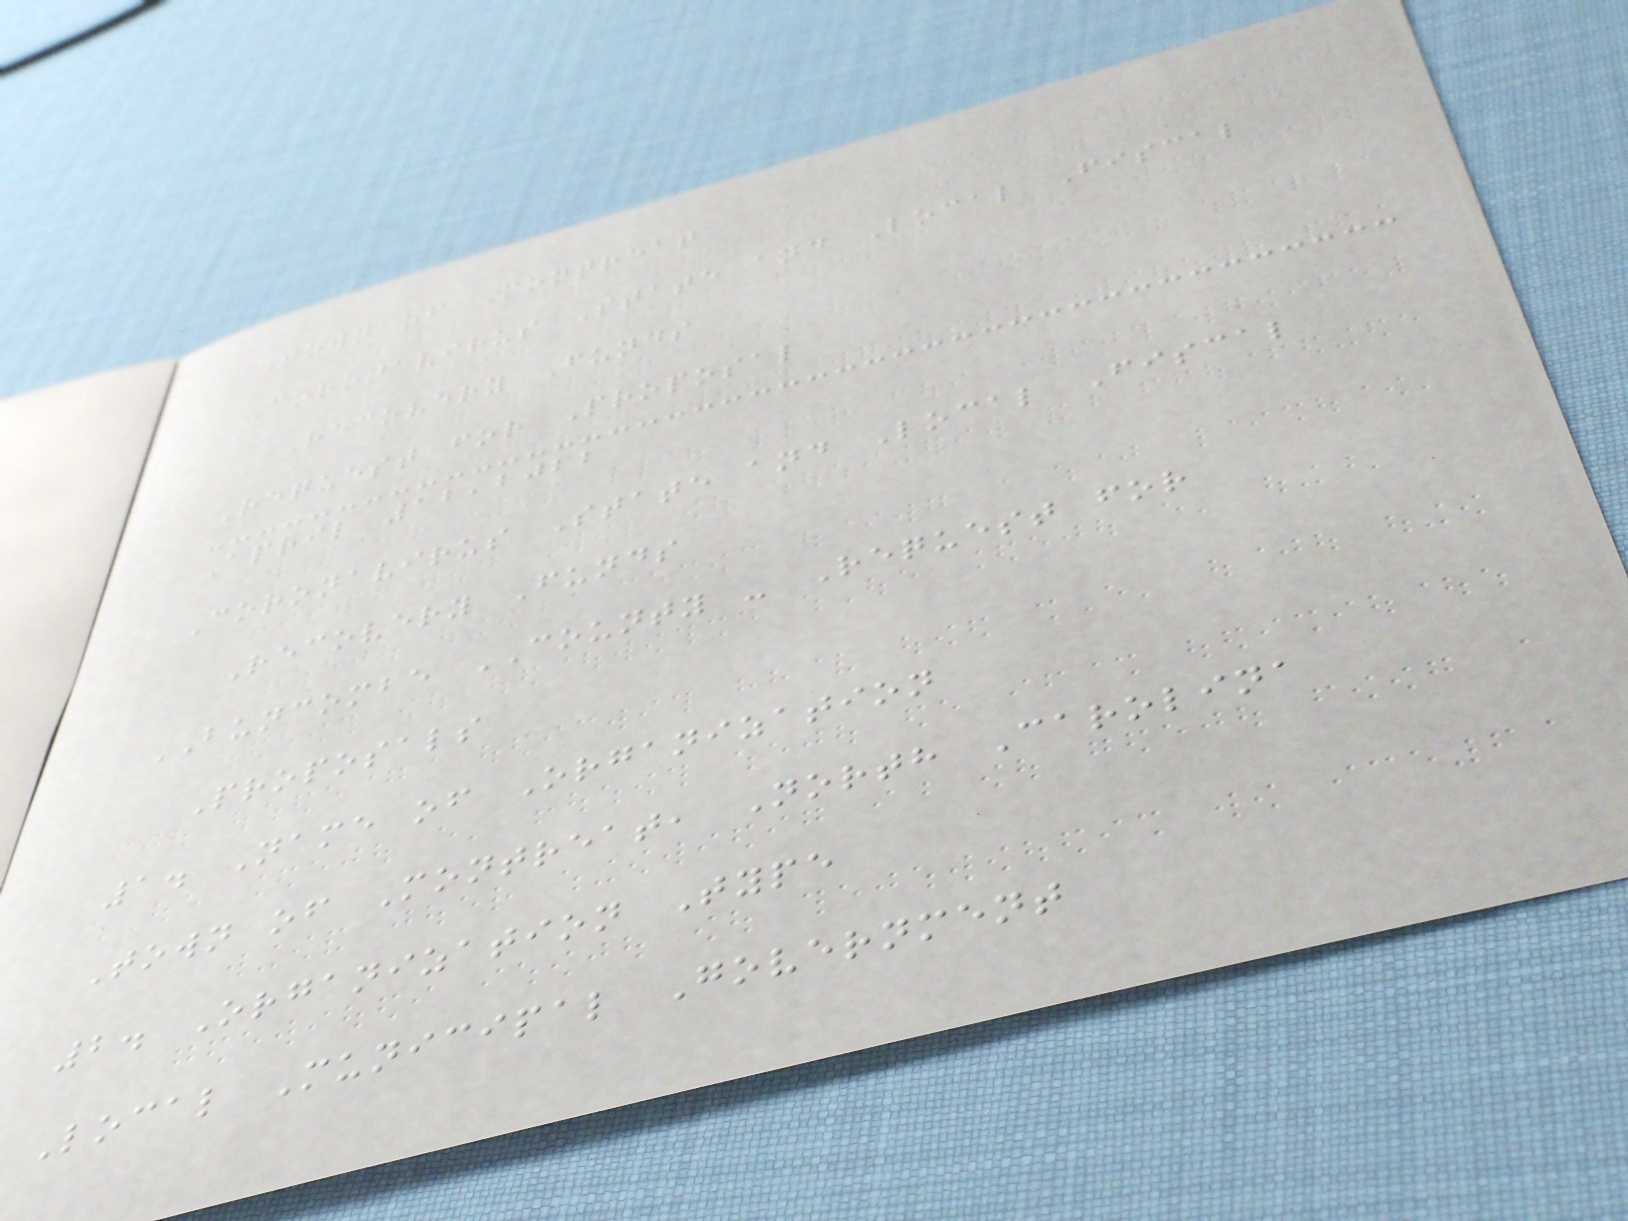Town of Montreat
Coronavirus State and Local Fiscal
Recovery Funds
Request for Proposal
April 12,2022
Coronavirus State and Local Fiscal
Recovery Funds
BUNCOMBE COUNTY - Request for
Proposals
1. Name of Organization
Town of Montreat, North Carolina
2. Organization Type
Local Municipal Government
